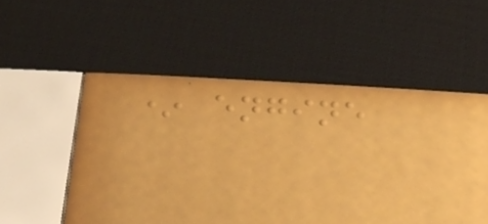* engine
